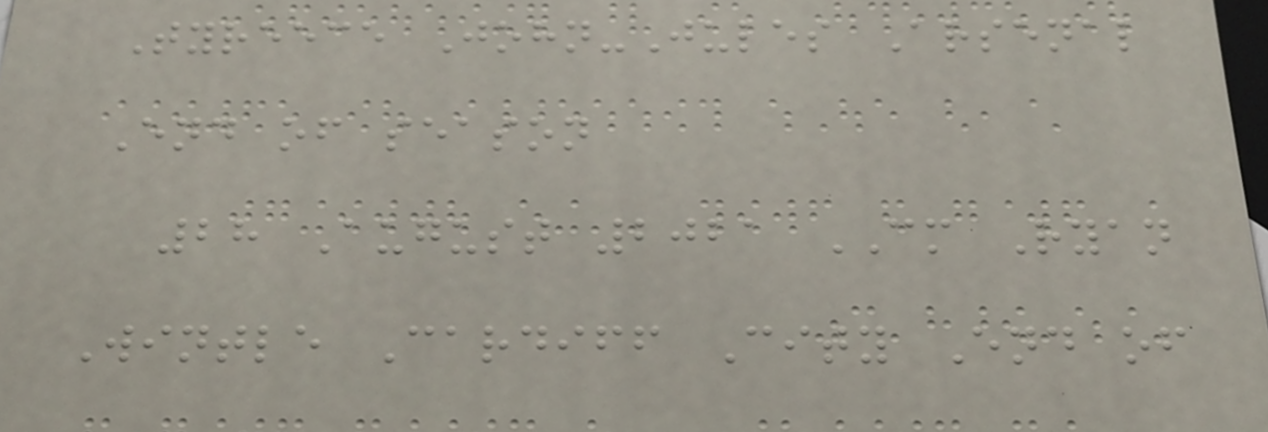Tyreece John-Jules Arsenal
End of season
28 August 2021 CM Ryan
Wintle Cardiff City End of
